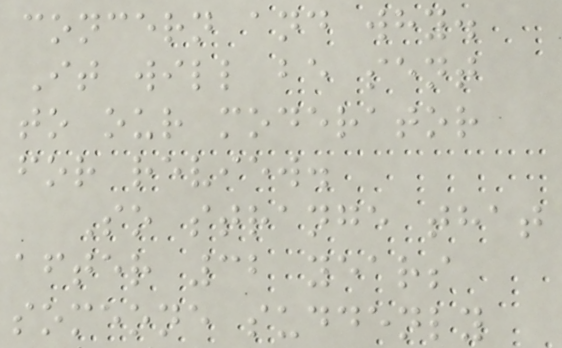concern and why.
It will be sent
to our moderator
for review.
So strange that
after 32 years
someone suddenly
